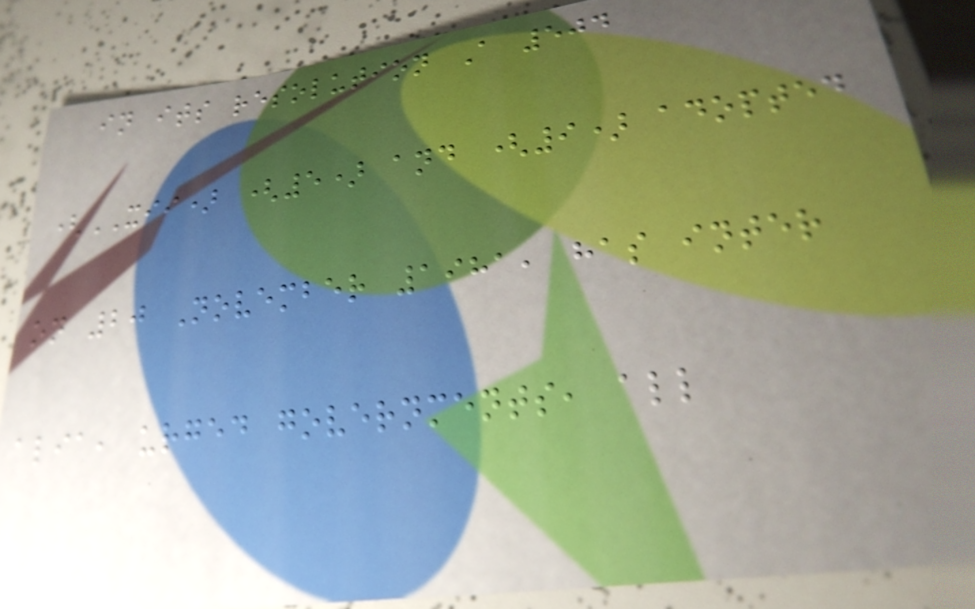in its resolution A 504
(XII) (5) and (9) adopted
on 20 November 1981, has inter
alia, urged governments, all
